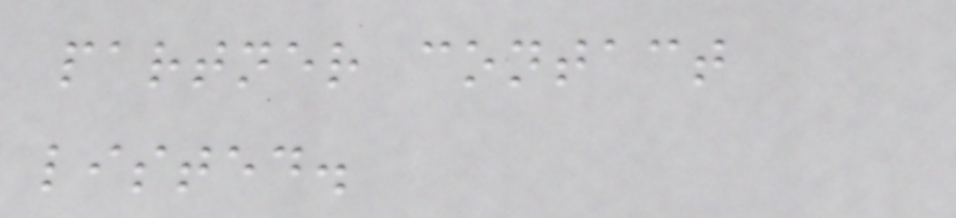partner contact
listed.
